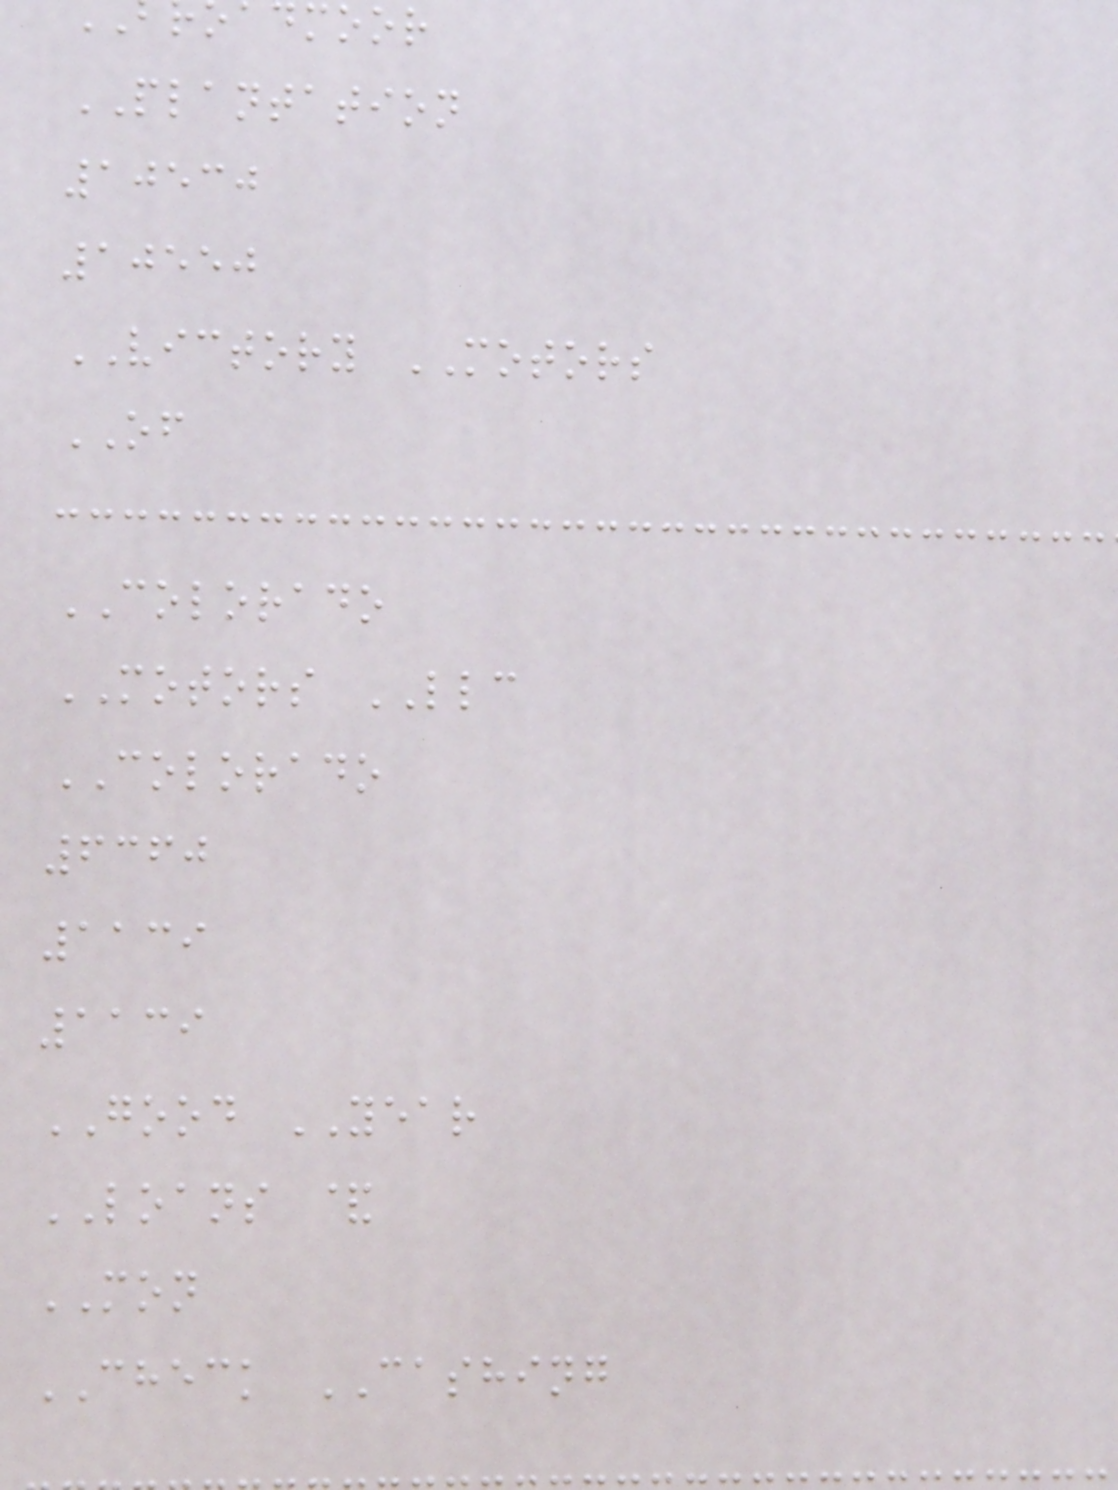dmoor
PLANTATION
10530
10550
VICTORY MOTORS
OF
COLORADO
MOTORS LLC
COLORADO
6360
1139
1139
GOOD YEAR
LOANS &
MON
CHECK CASHING
